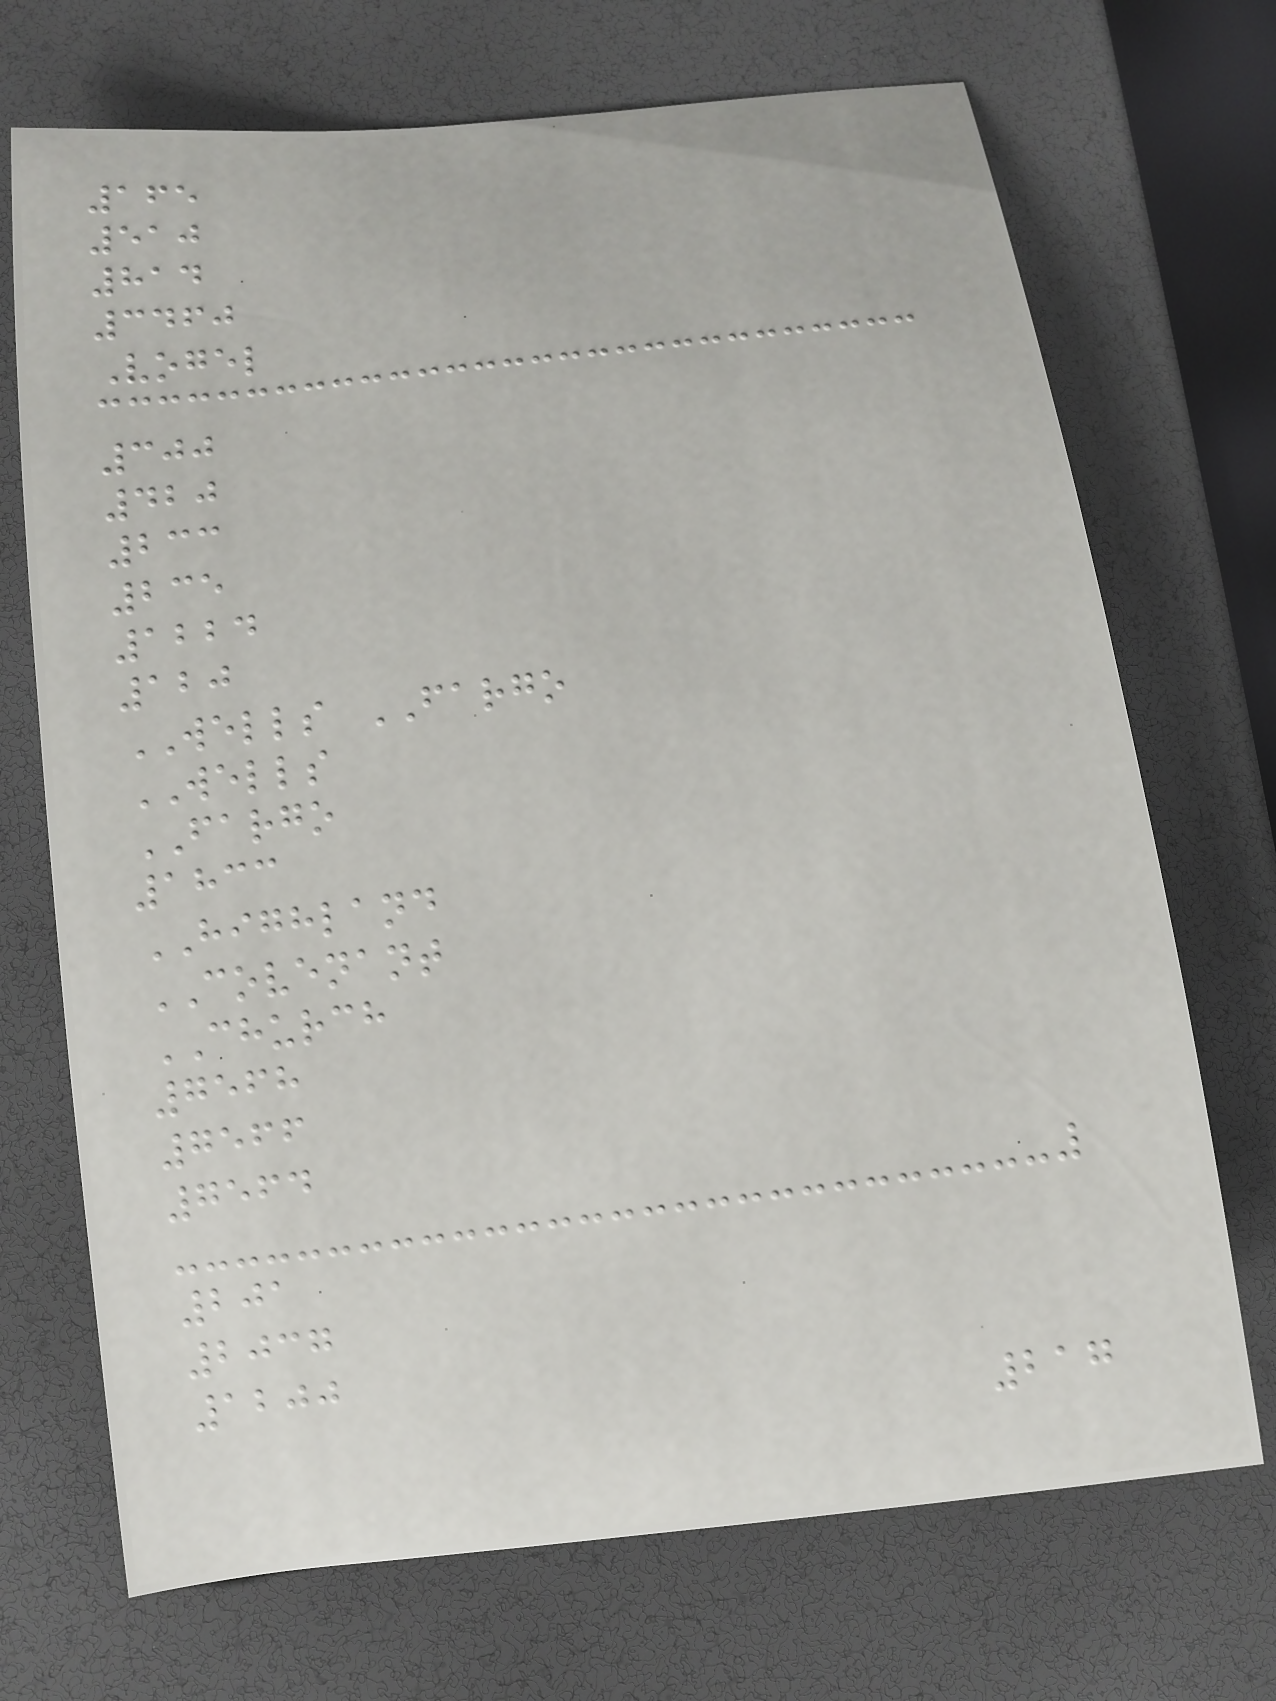165
510
814
3460
Vogel
300
420
233
235
1224
120
WELLS FARGO
WELLS
FARGO
1833
HIGHLAND
COVENANT
CHURCH
7568
7566
7564
201
2037
1200
217
